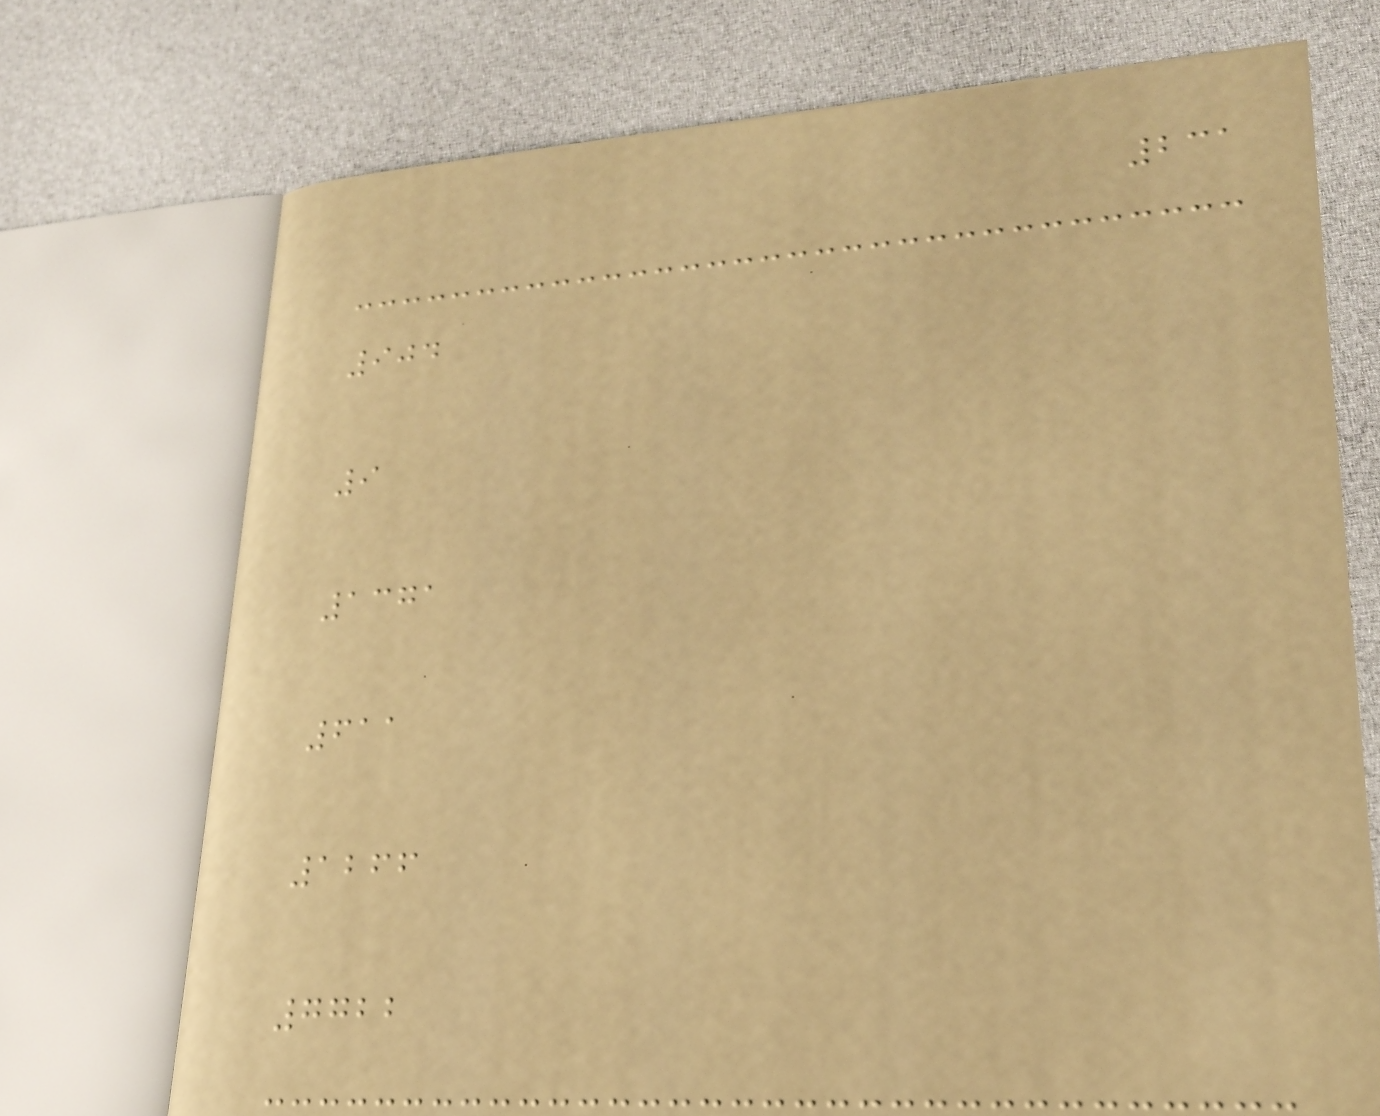231
904
9
1371
611
1266
7722
